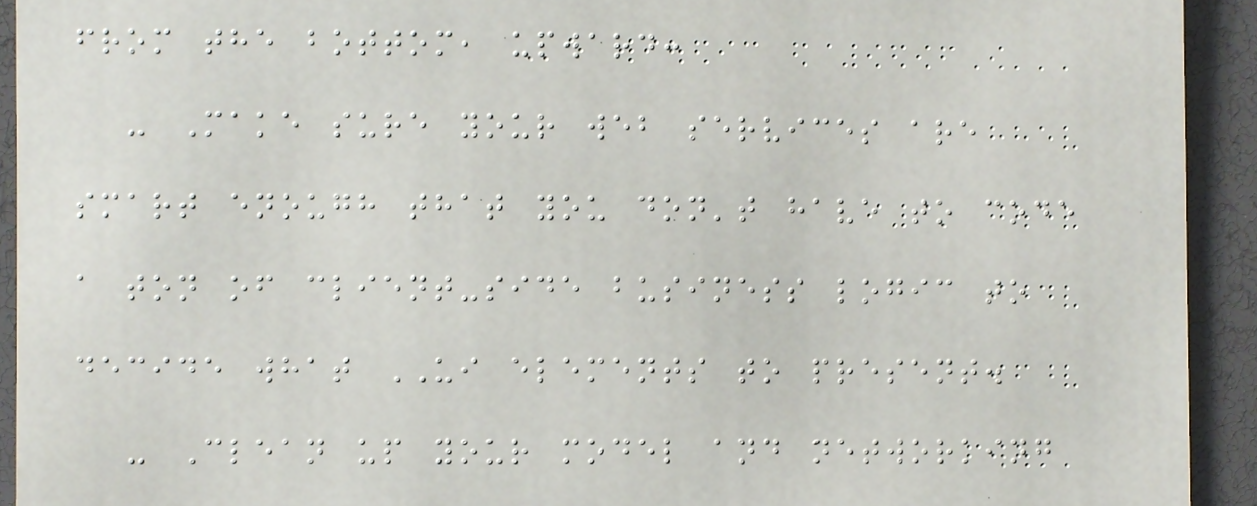from the bottom, upward:
- Make sure your web services are
smart enough that you don't have to code
a ton of client-side business logic to
decide what UI elements to present.
- Clean up your model and networking
